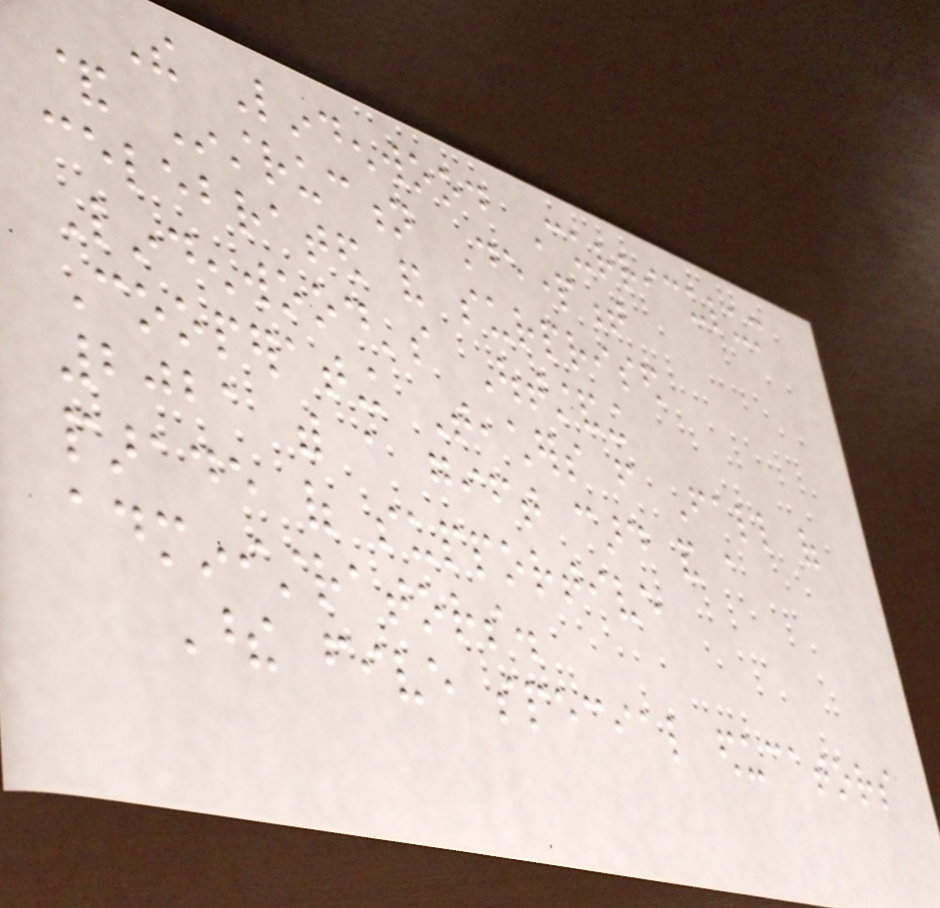The Lindenwood Curriculum
& Instruction Department
celebrated and surprised
Lindenwood's Outstanding
Cooperating Teachers from Fall of
2021 with a gift card and a
parade of supportive
administrators.
These five special educators
